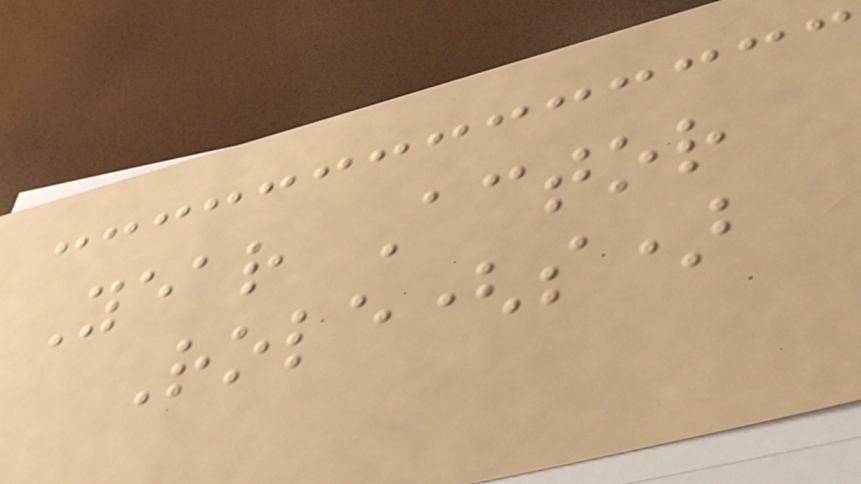Year Actor
Role(s)
